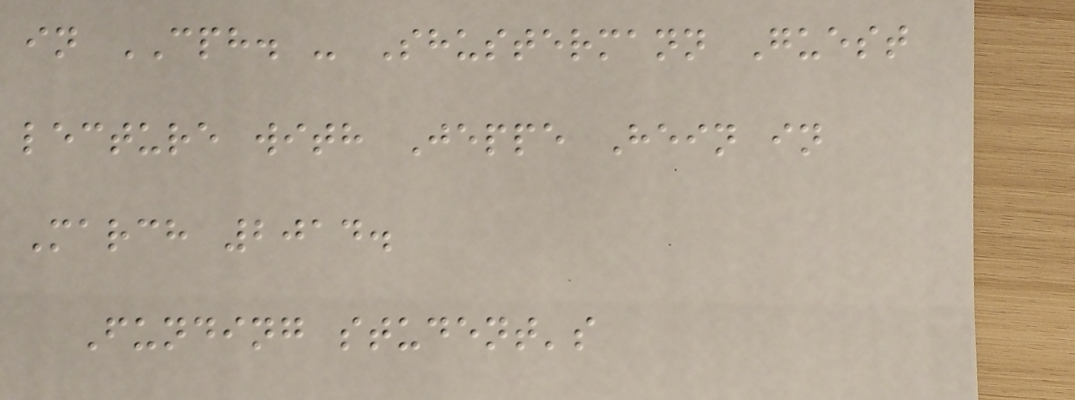in CPH. - Shustermann Guest
lecture with Jeppe Hein in
March 2014.
Funding student's
